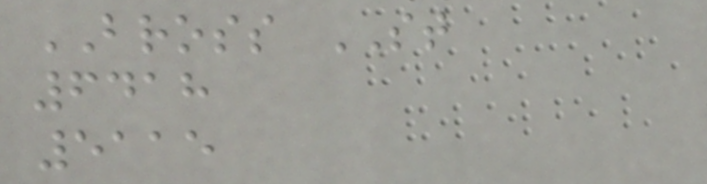BROSS ST
6418
5115
